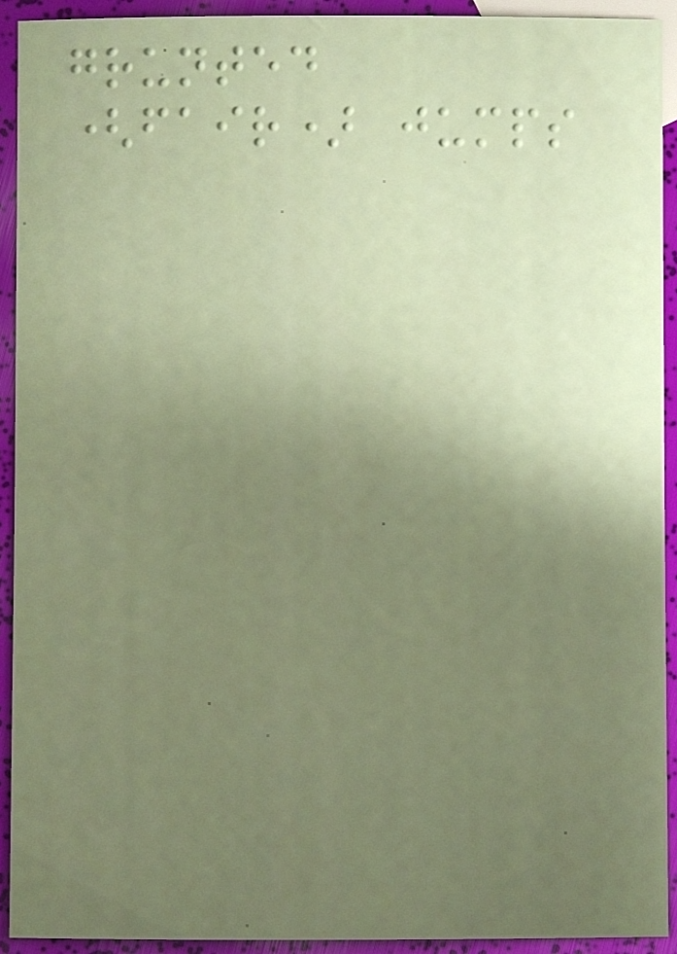grunted
(fair) jumps
